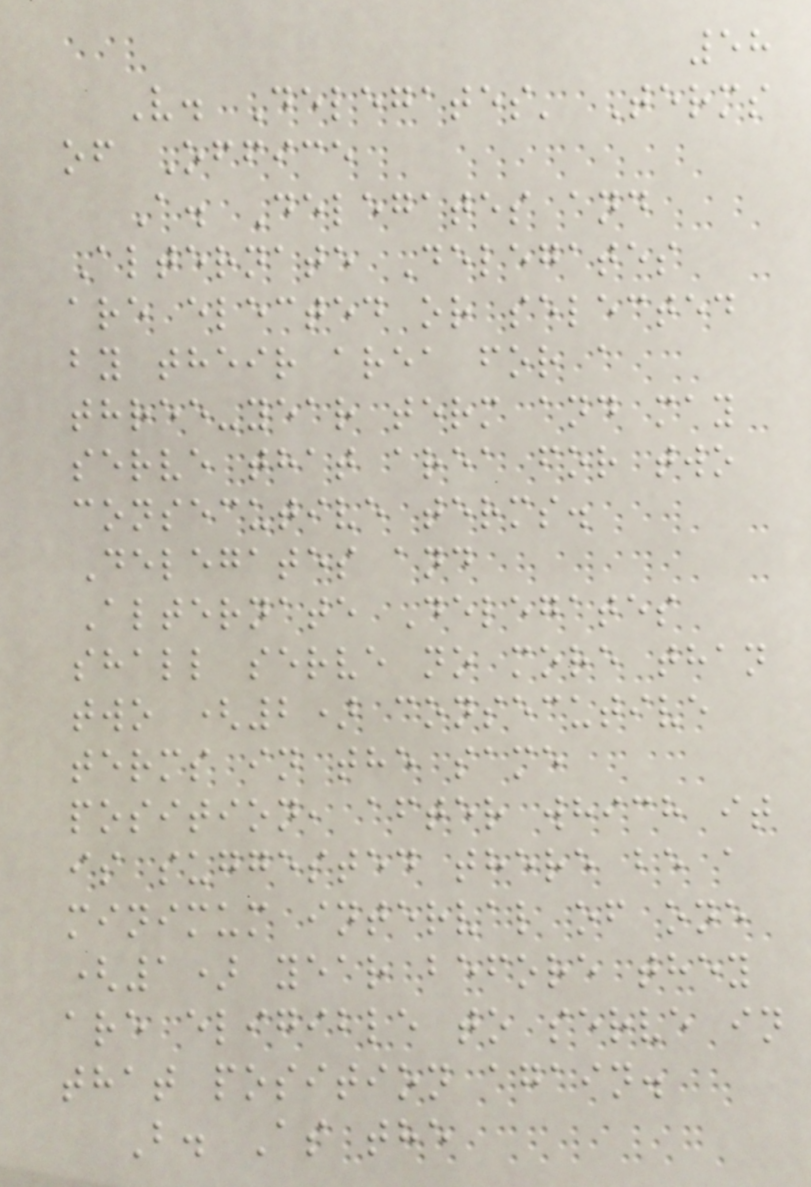58
V. Delegates' Terms
of Office
A. Delegates and
Alternate Delegates
are elected or selected
by their area for a
three-year term and may
serve that area for two
consecutive terms.
Delegates and
Alternate Delegates
shall serve no more than
two (2) consecutive
terms in the same
position, after which it
is suggested there be a
minimum interval of one
(1) year before they
are eligible to serve in
that position again.
B. As the
